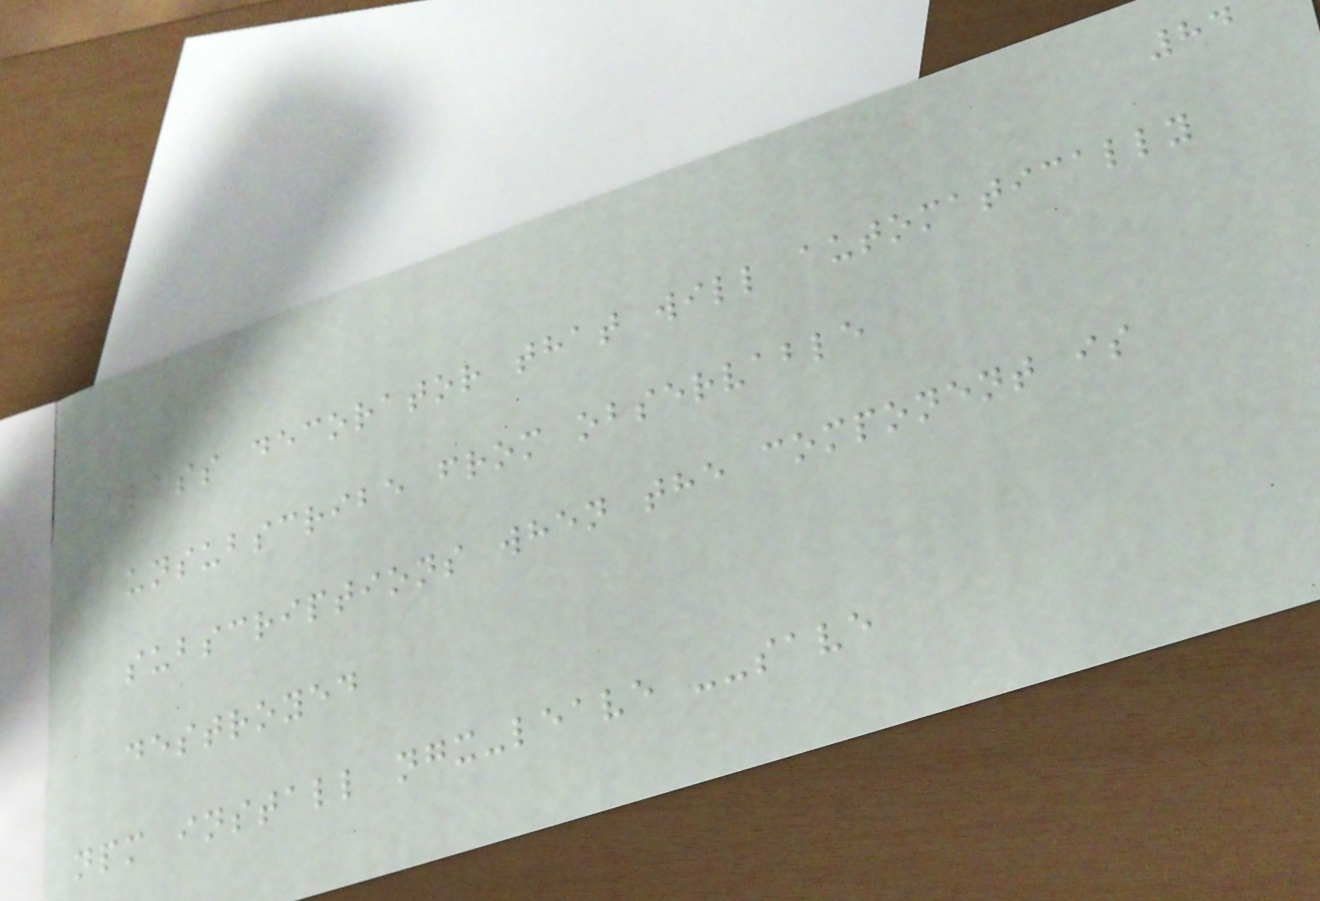84
Class decorator that will automatically
unsubscribe from observable
subscriptions when the component is
destroyed
npm install ngx-leave --save
